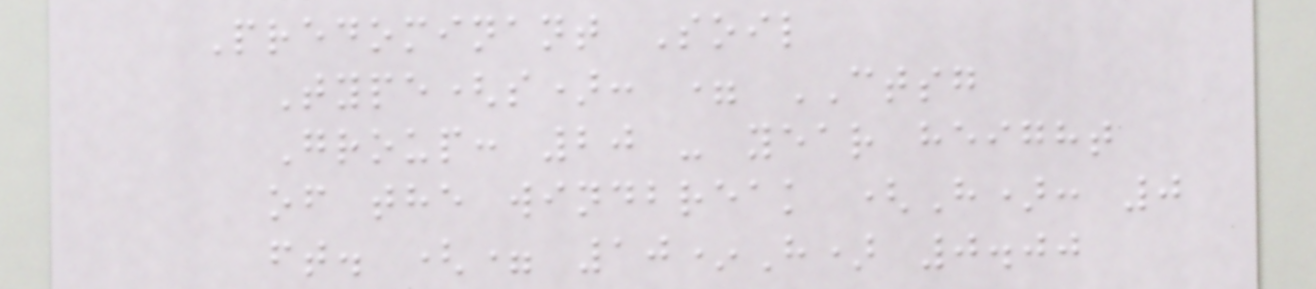Predominant Soil
Type(s): = CTSG
Group: 20 - year height
of the windbreak (H): 0
ft. (= 10*H) 0.00
